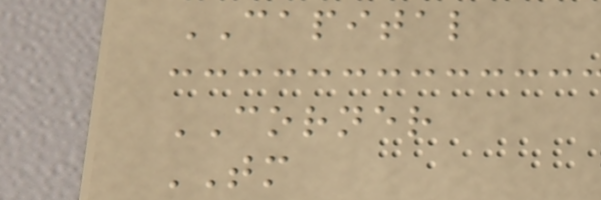CAPITAL
CORNER
TM
